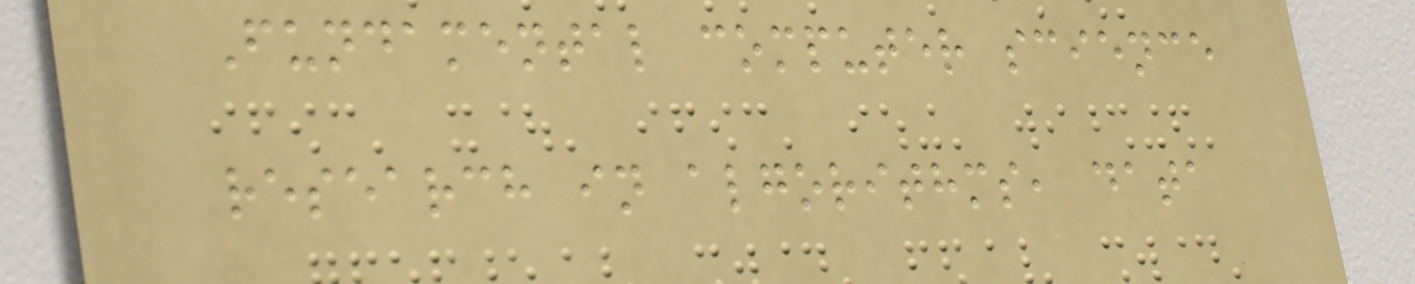Fundamental computer science
research in algorithms, data
